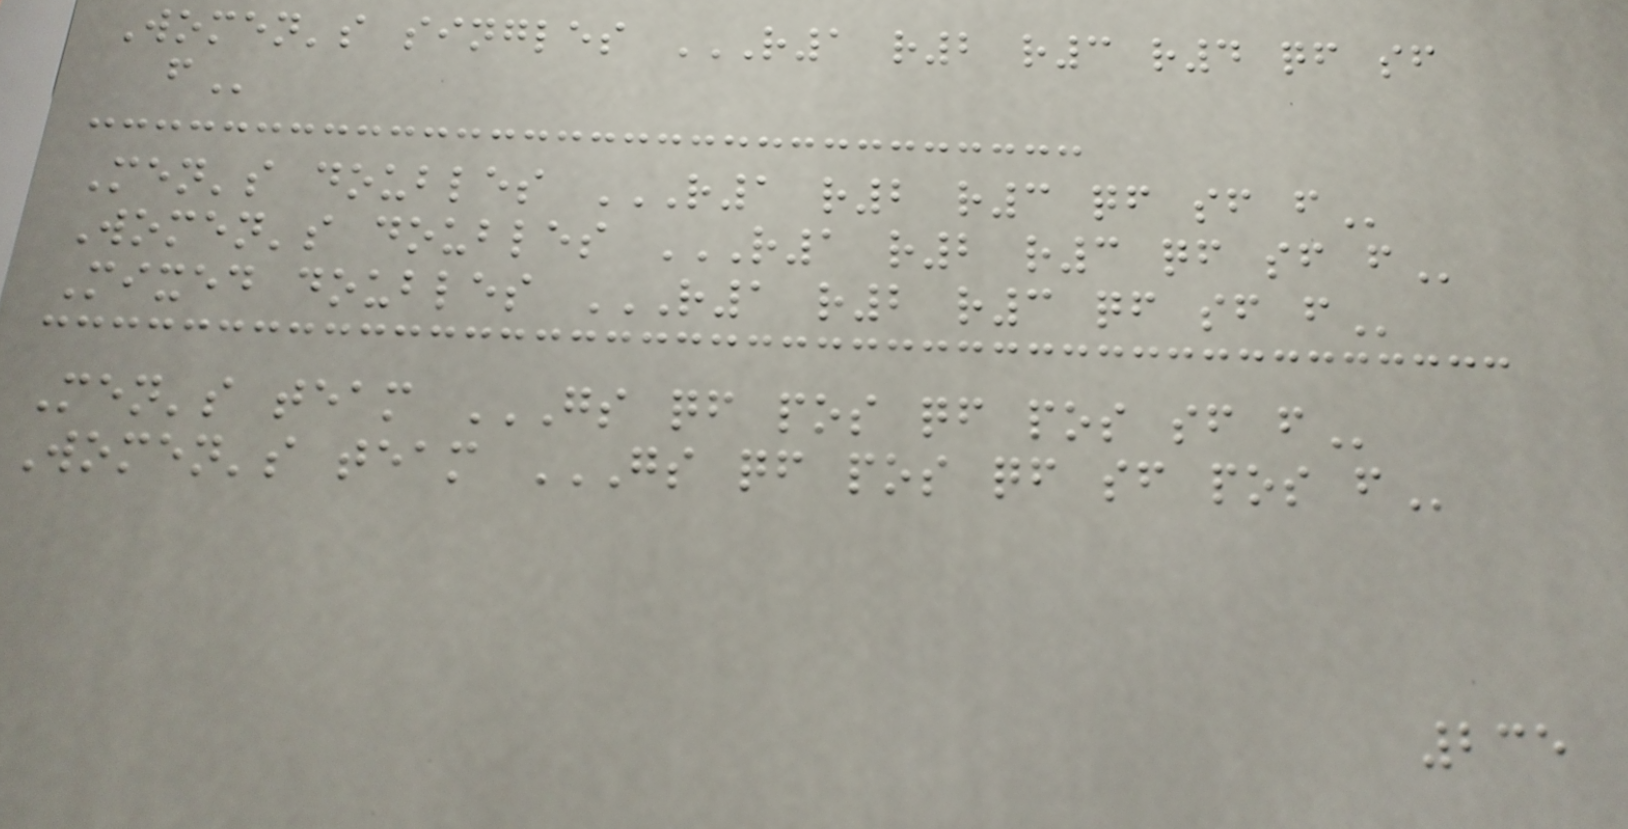Women's singles R1 R2 R3 R4 QF SF
F
Men's doubles R1 R2 R3 QF SF F
Women's doubles R1 R2 R3 QF SF F
Mixed doubles R1 R2 R3 QF SF F
Men's team GS QF POS QF POS SF F
Women's team GS QF POS QF SF POS F
235
